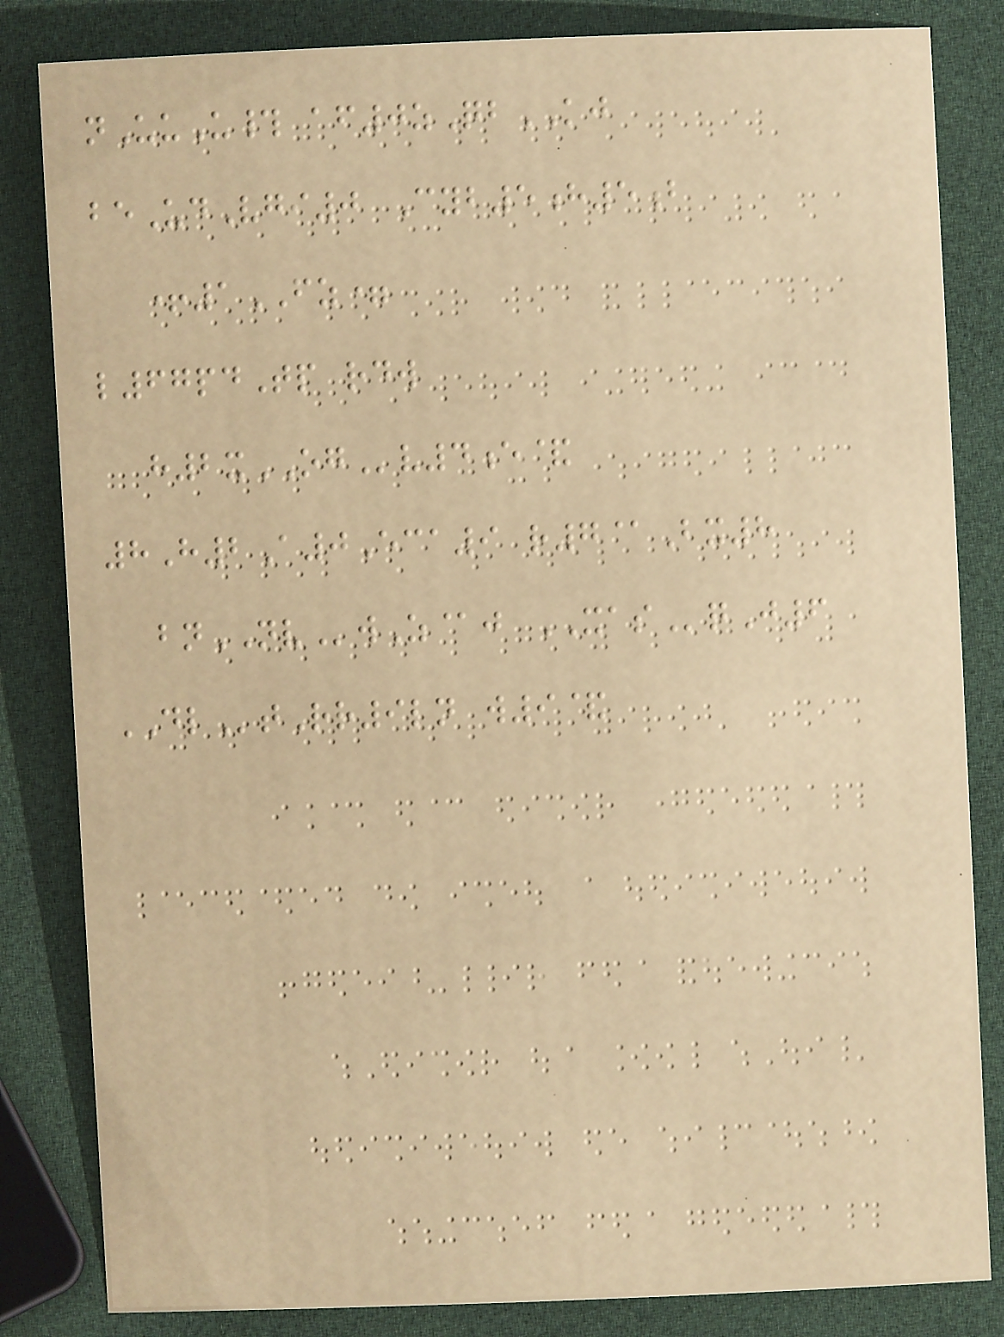nUuU# af0zQbKJ
beUdVgi0 Cyb5h5b
+1FZ=
l67pdTp rdw
h2xOGv4e&
8H2A0Eca9 r7@Bx8
bnNVwZ@j XASqJ6
DLtRr9ln w9&
